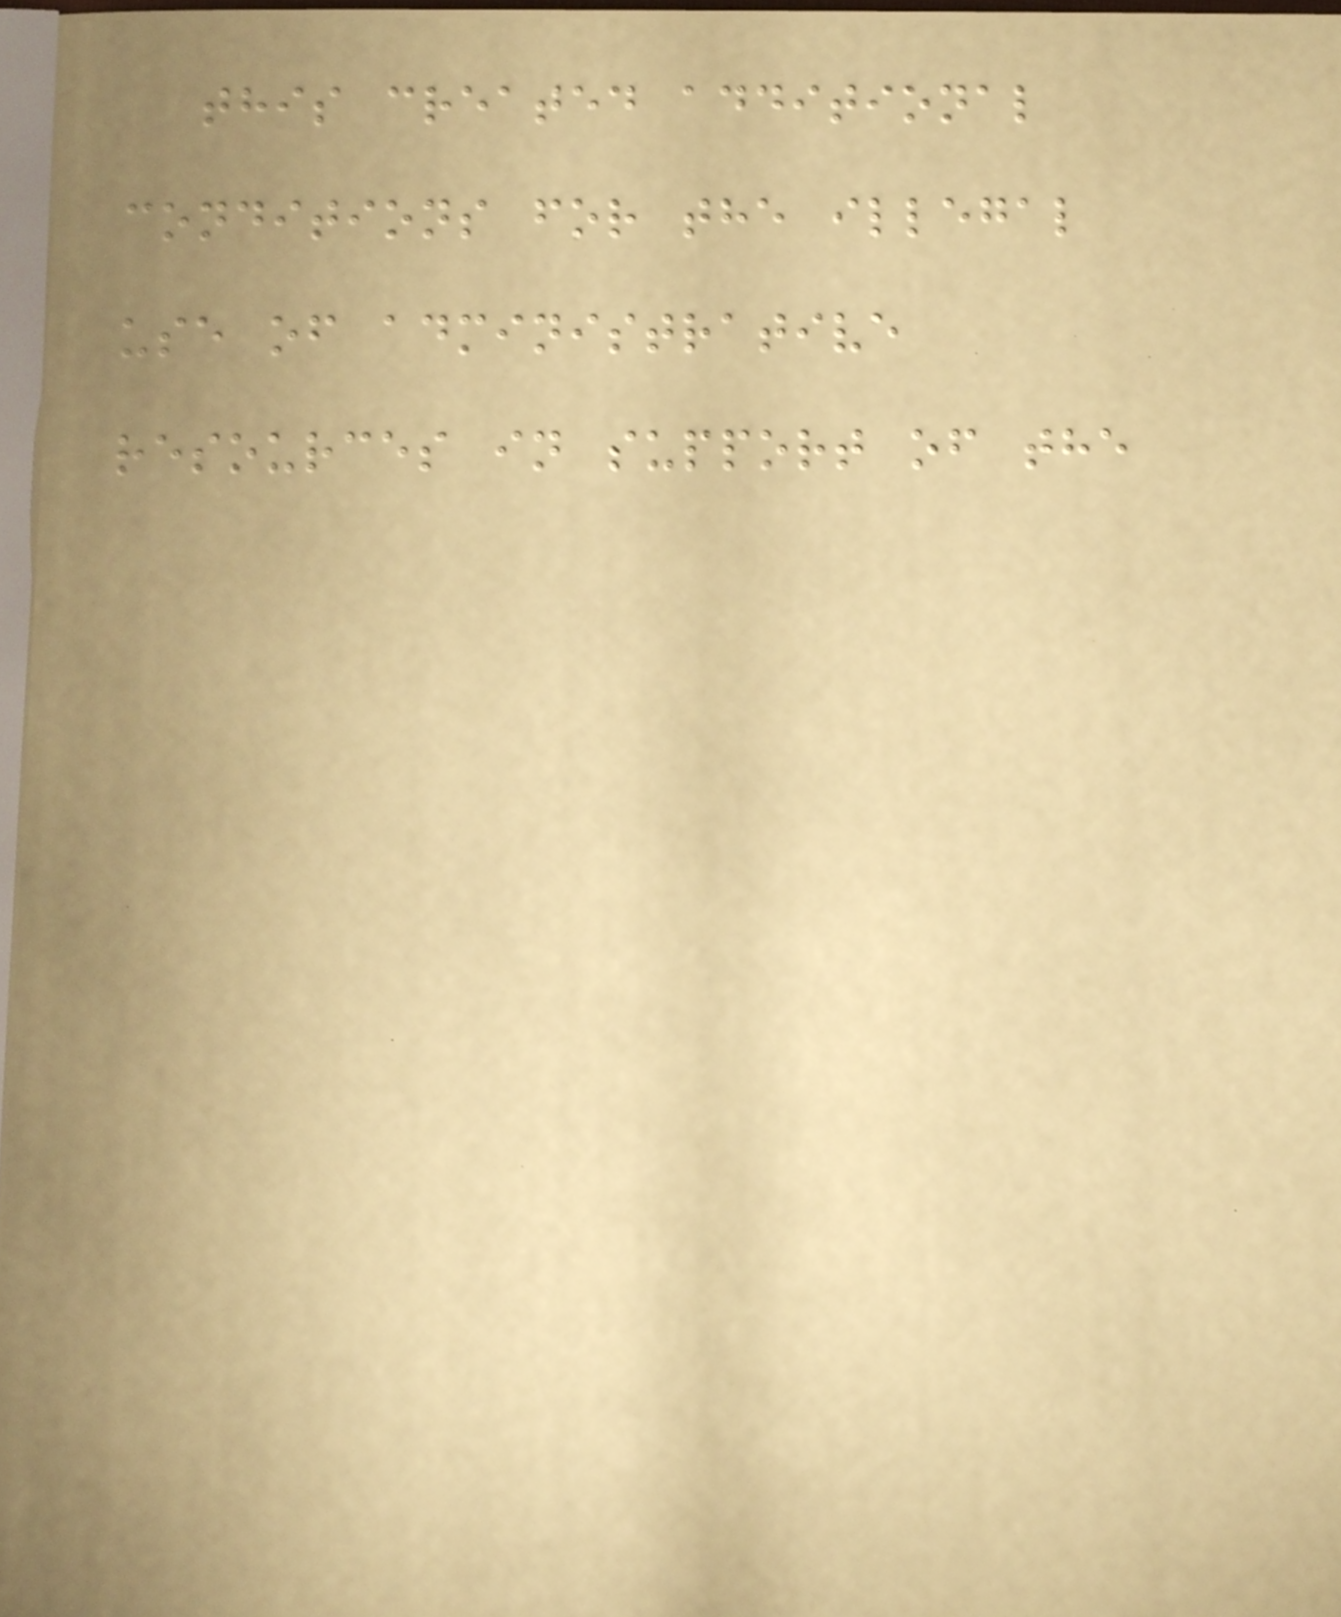this created additional
conditions for the illegal
use of administrative
resources in support of the
